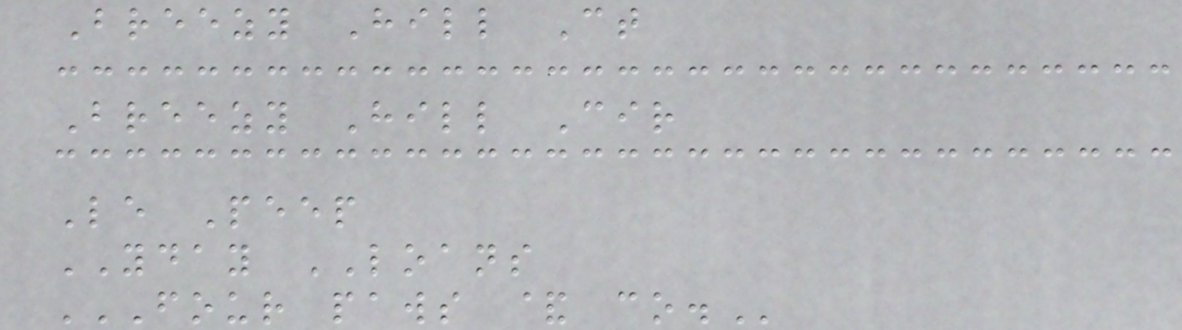Breezy Hill Ct
Breezy Hill Cir
Le Peep
YDAY LOANS
FOUR PAWS & CO.
